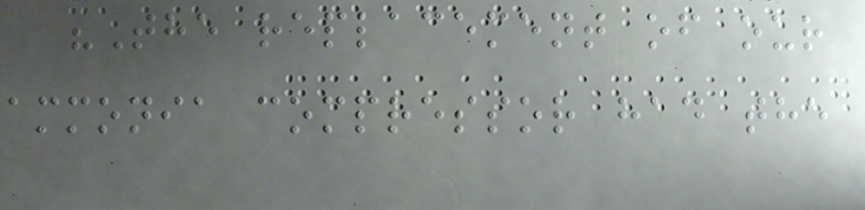"The replacement of our
ammonia compressor had the
